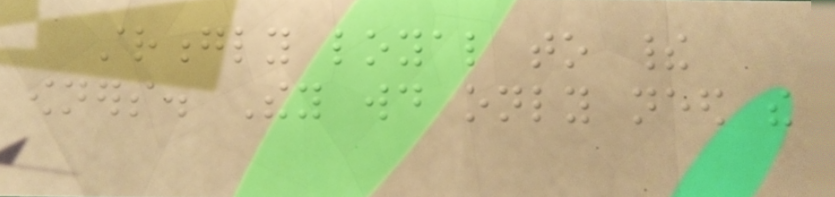strongly loyal to their
owners. They would only need the
